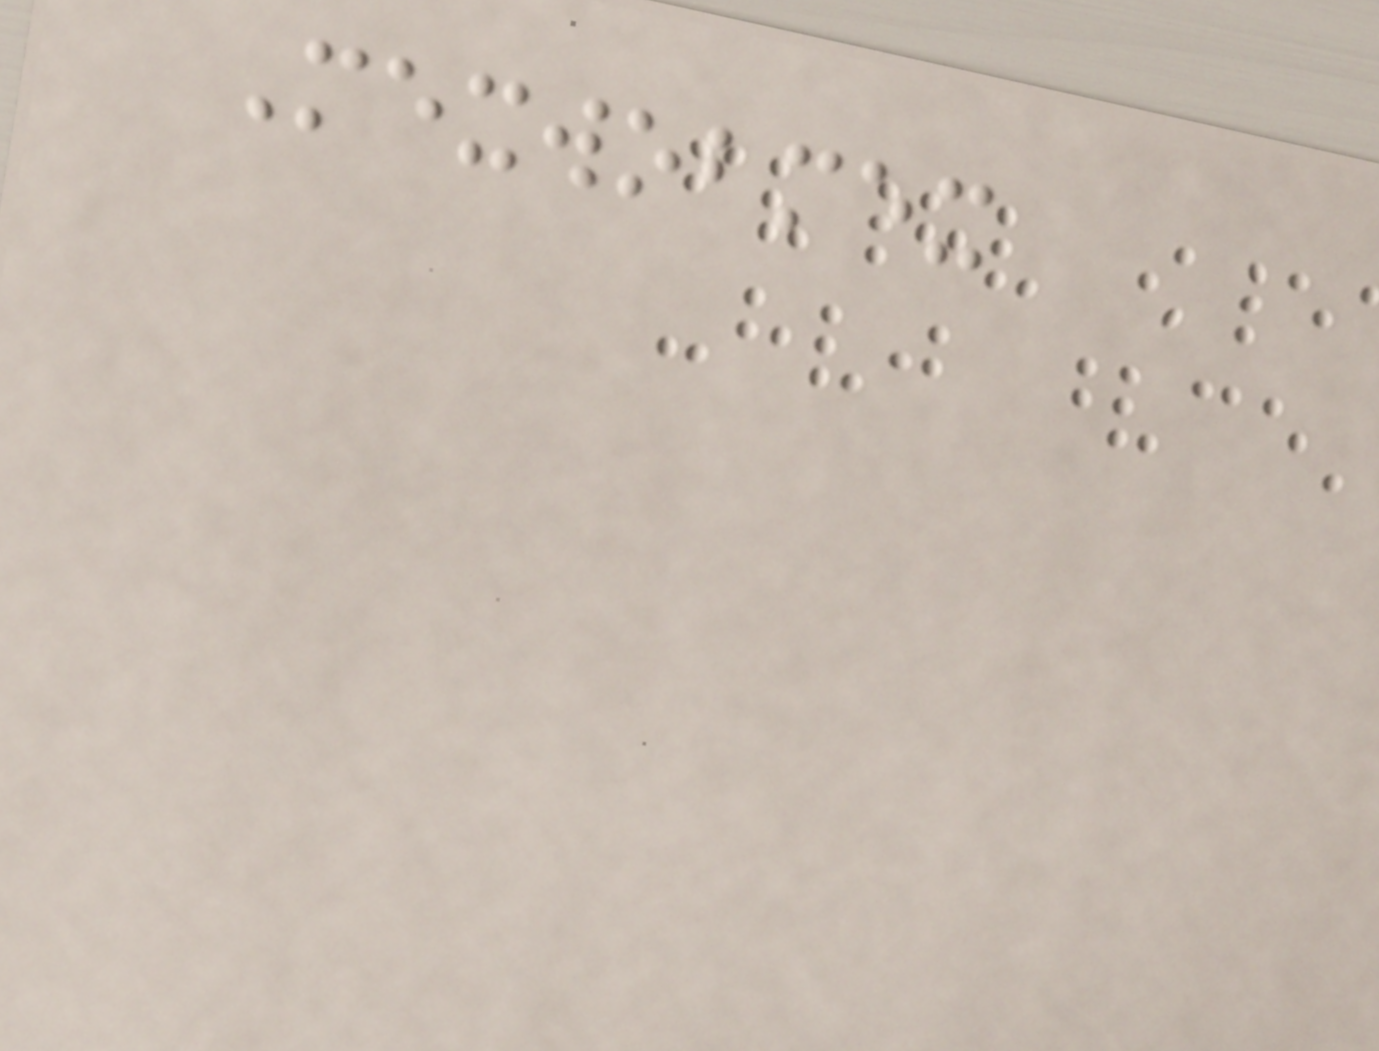Mexwobmex
